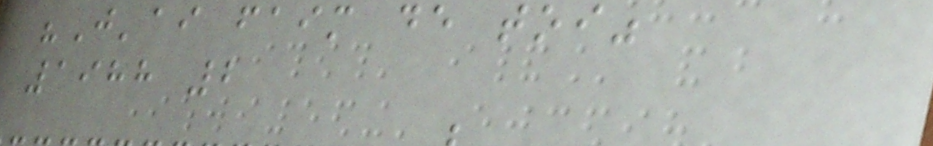"J'ai faim de toi"
1988 2
